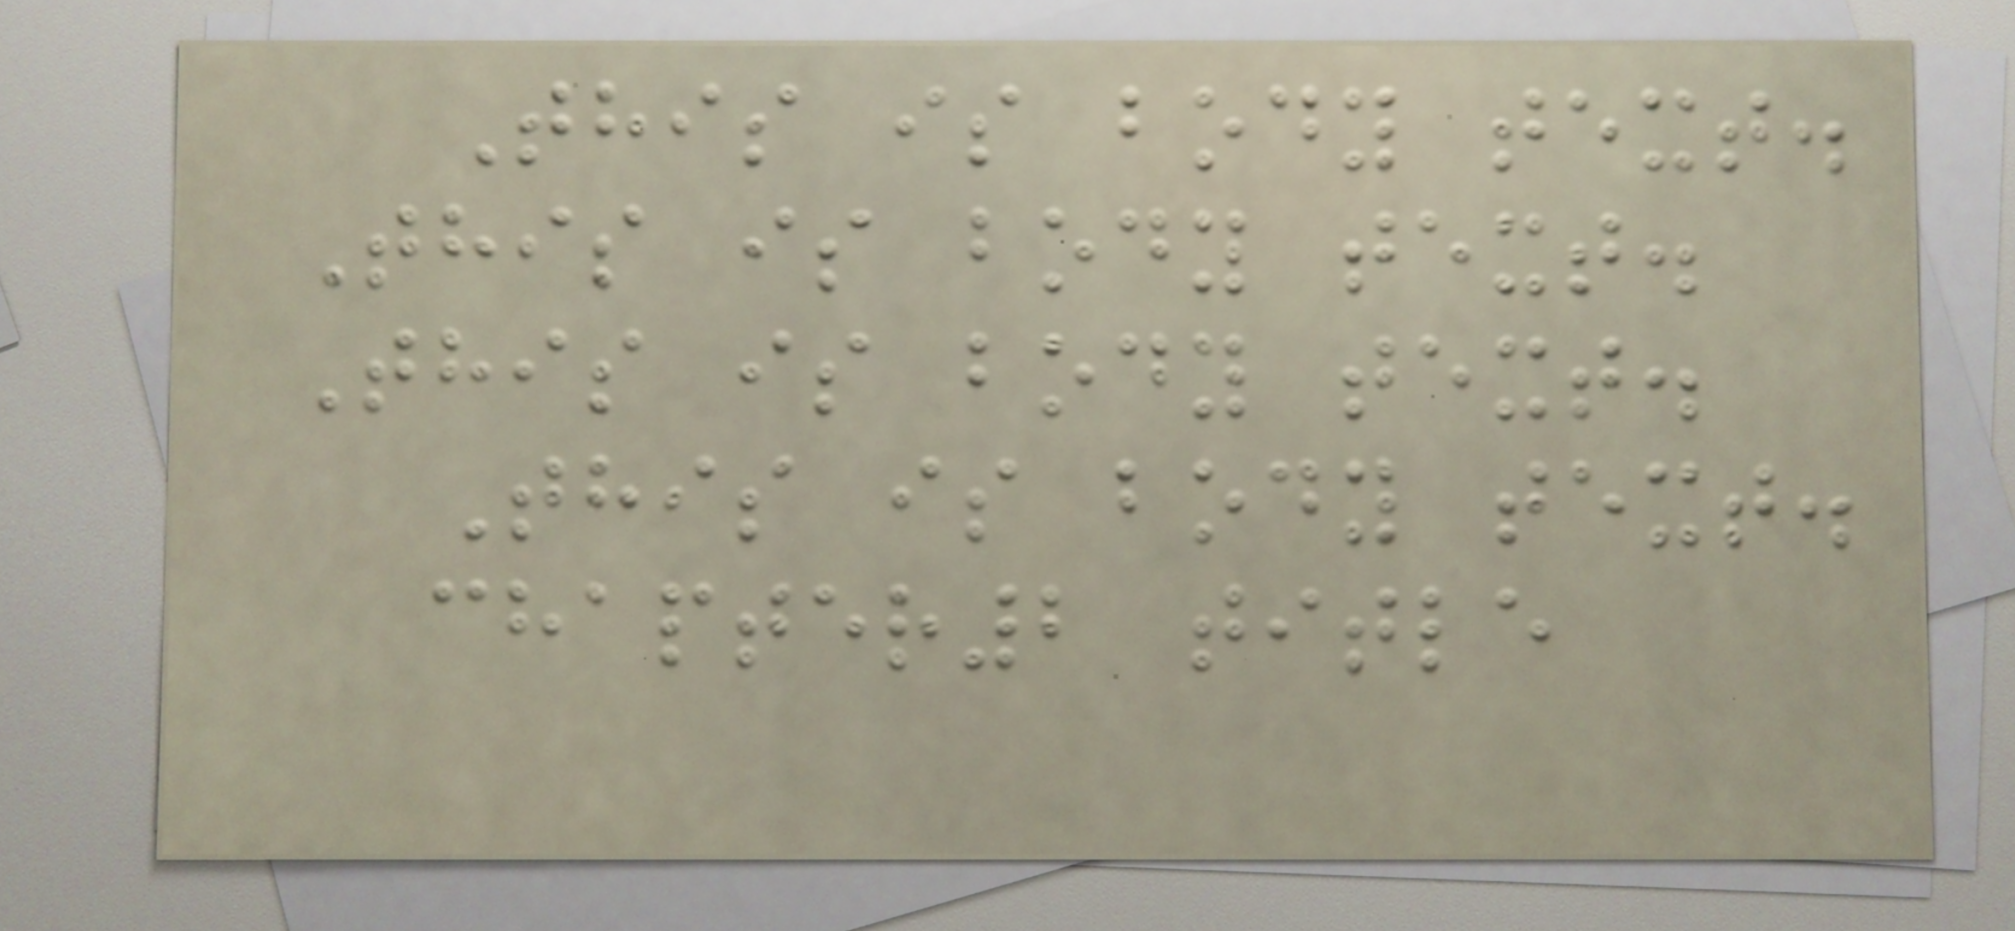This is body text.
This is body text.
This is body text.
This is body text.
chapter2 title
